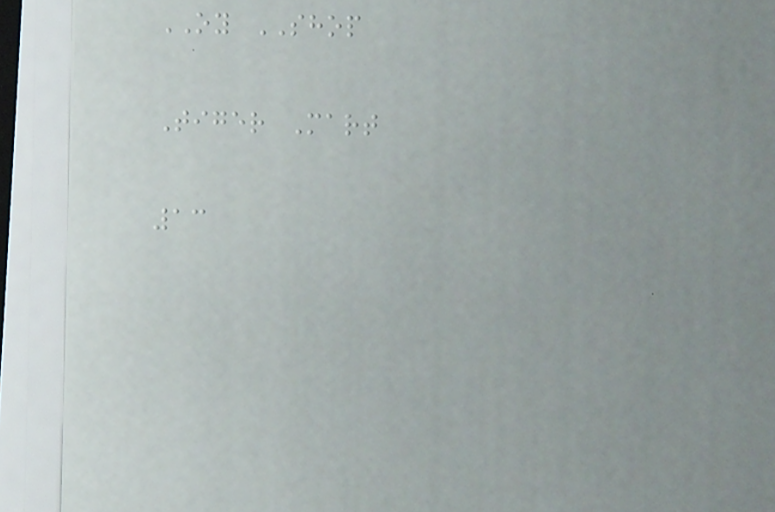OY SHOP
Tiger Mart
13
